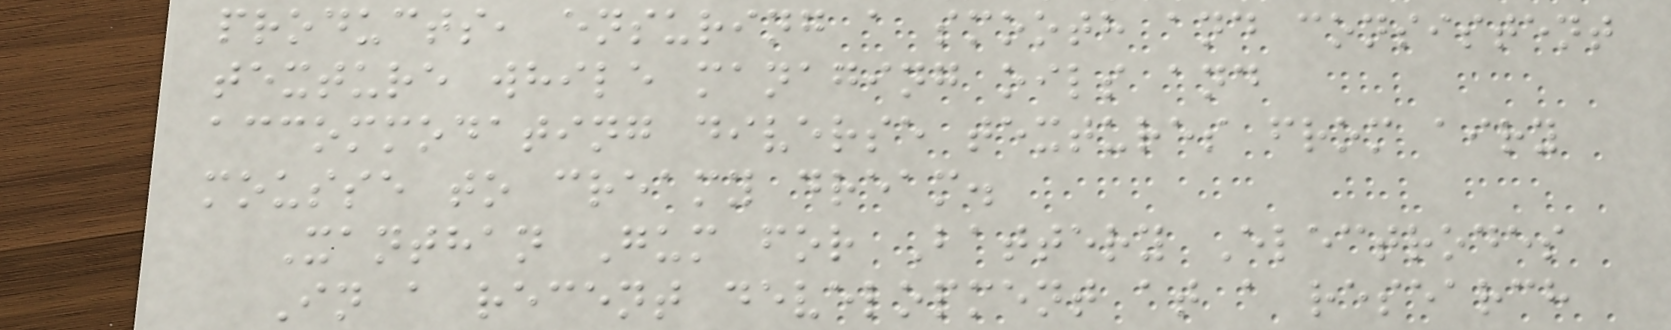products, ensuring a smooth and consistent
texture while managing oils and
accommodating diverse textures from airy
mousse to creamy dream.
Xanthan Gum for Battery Electrodes
In a recent development at a research
